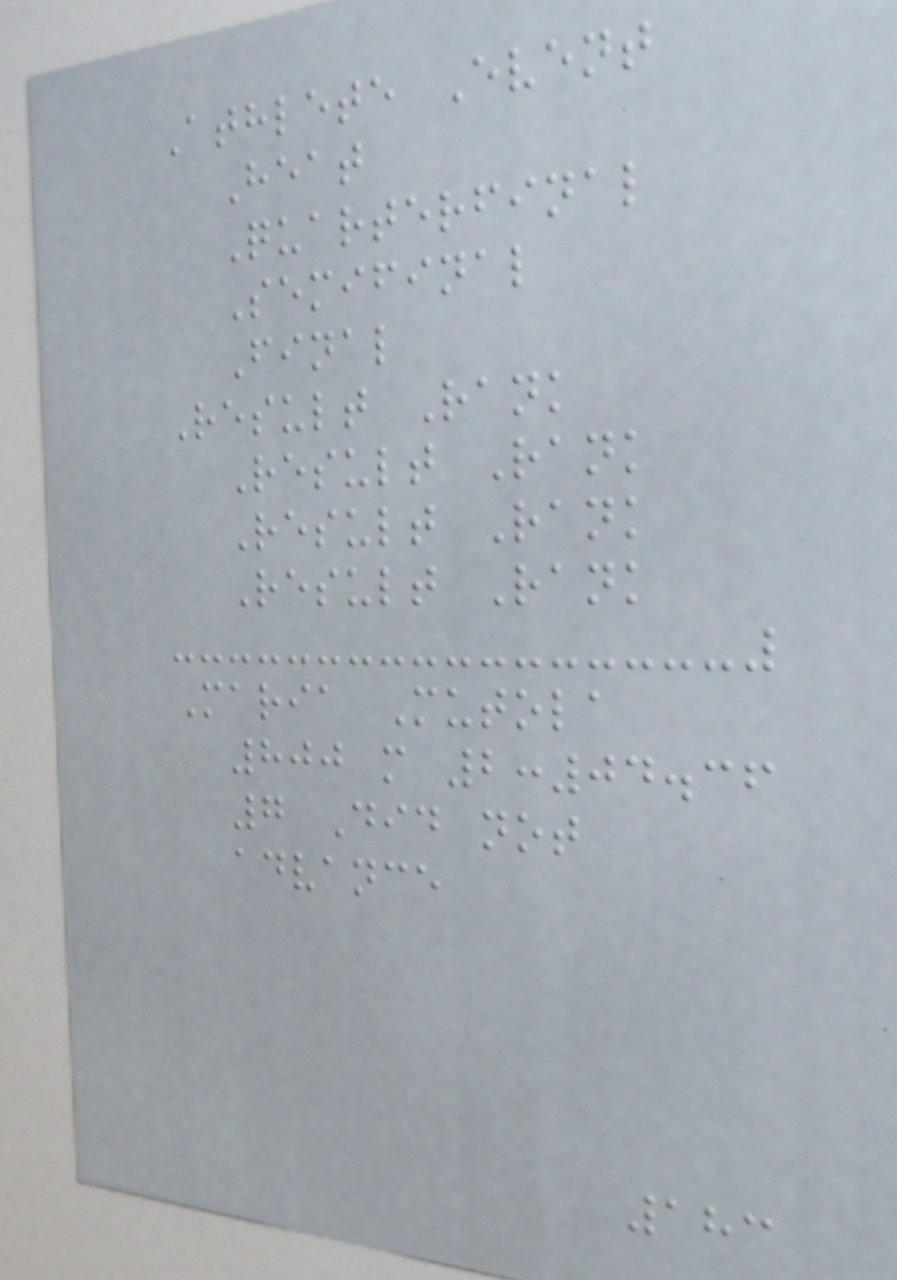Athlete Event
Heat
Quarterfinal
Semifinal
Final
Result Rank
Result Rank
Result Rank
Result Rank
Maria Mutola
800 m 2:04.36
7 Did not
advance
183
